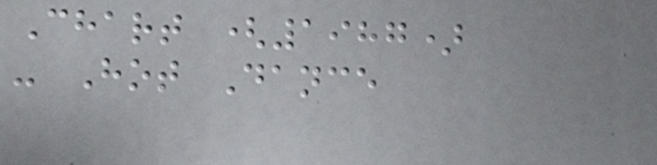Chart (1987)
- Hot Dance
